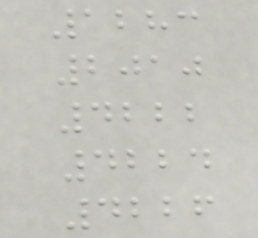1283
2010
4222
4224
4226
